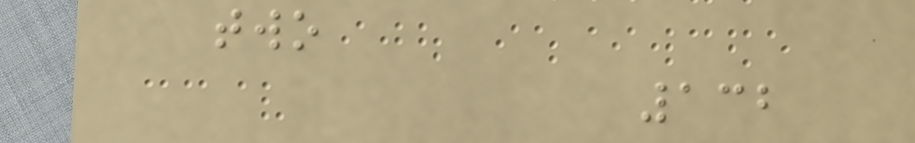two
132
